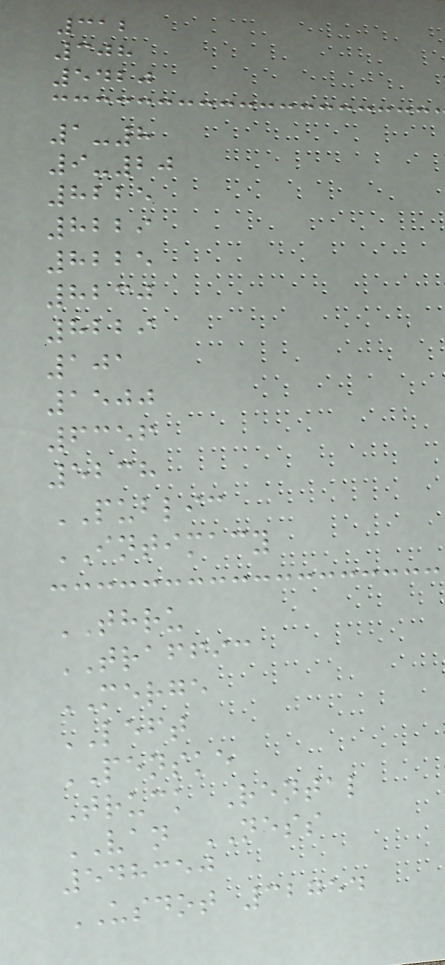312
308
5420
1-8
9-20
8225
8229
8225
8230
8229
101
1500
6356
5238
PUBLIC
INTIMACY
THRU
TRAFFIC
MERGE
LEFT
PENSKE
Truck Rental
VAN NESS
548350
USDOT 32754
